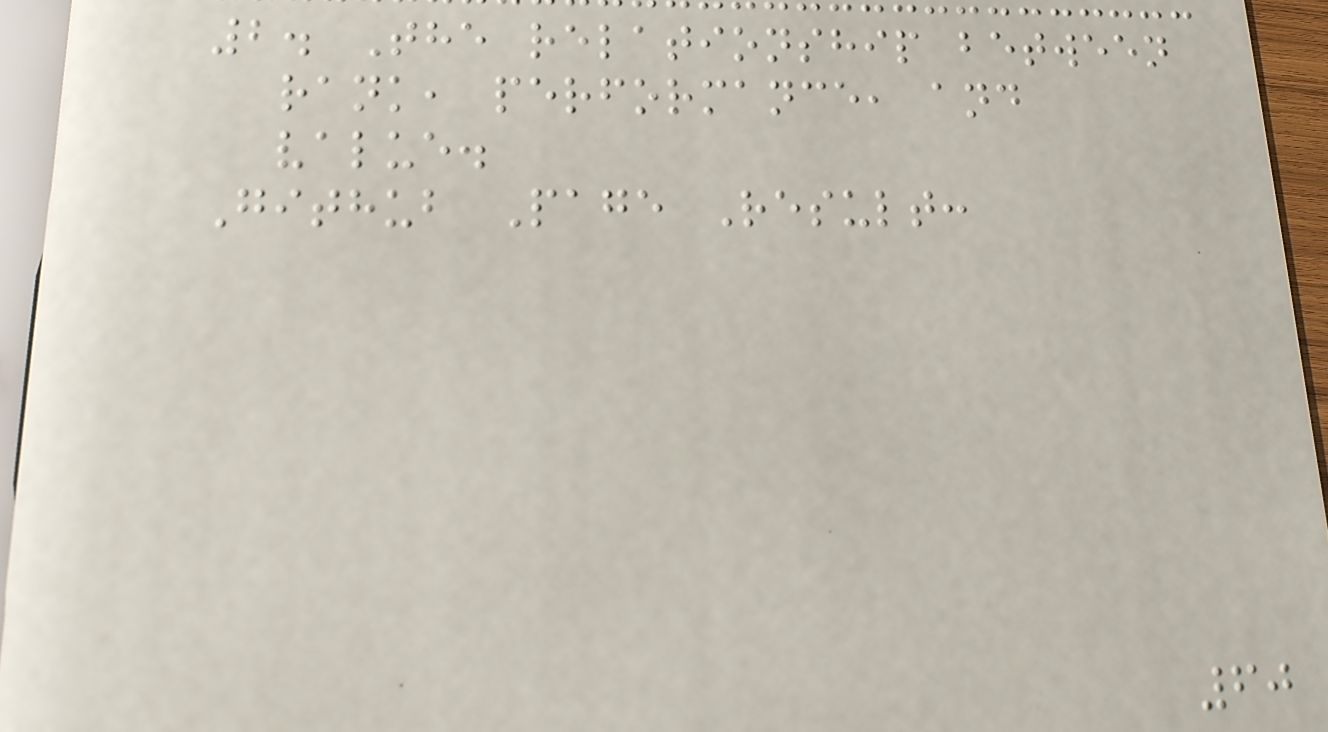2. The relationship between
rank, performance, and
value.
Github Page Result:
60
